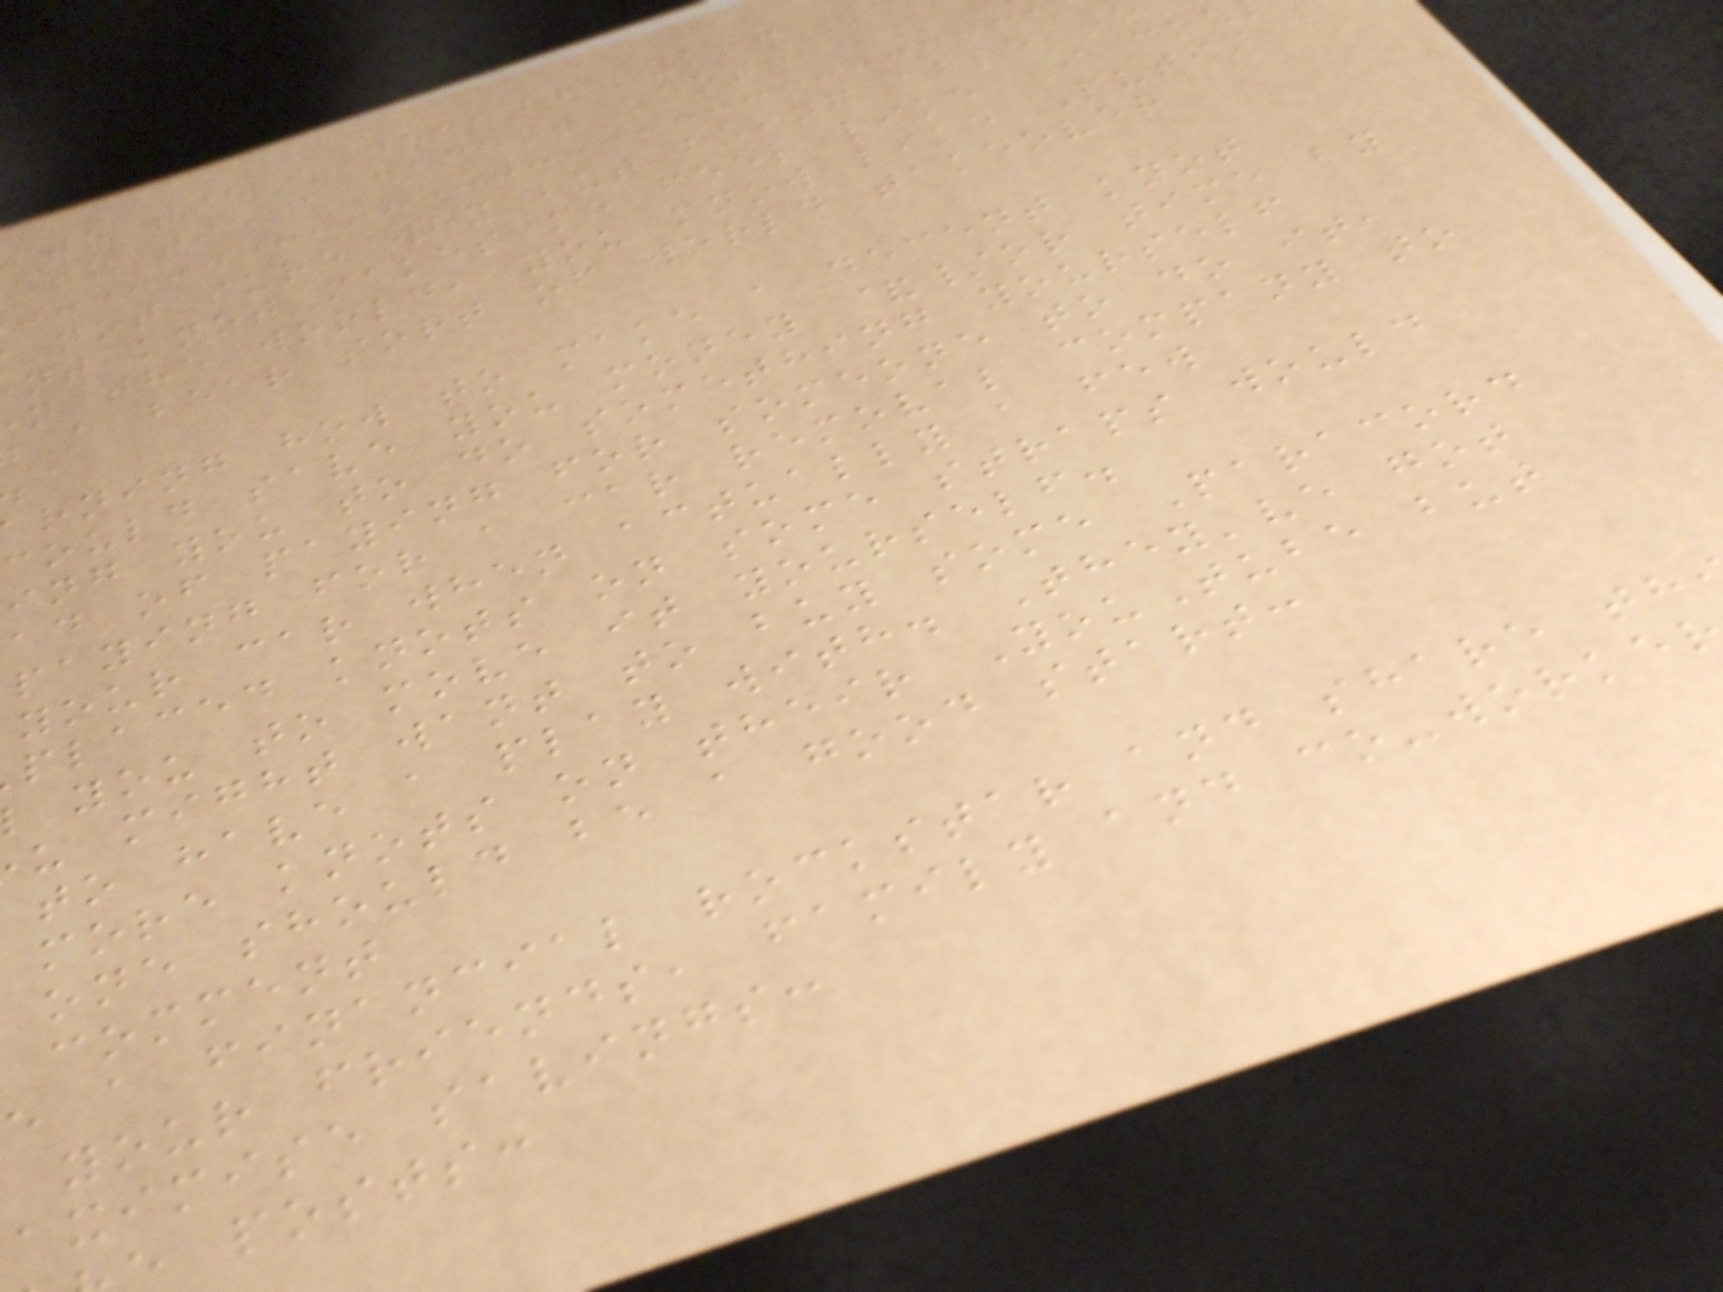to tie a decent knot!
to tie a decent knot!
not sure why but being able t
nt knot makes me feel like I cou
n the world, you know like Putin
a bear sort of world takeover
rning how to make a decent knot
could save you money &/or time by
ing you to do something yourself
ad of paying for someone to do it,
paying for a car removal company to
your car when actually a few
placed knots on some straps would
you to move it yourself.
u might want to buy some Paracord
to have a play with. They've got
more knots on their YouTube but
one should be a good start:
comment
e a financial rockstar and share th
your friends, family and co-worke
aximise savings:
posts:
